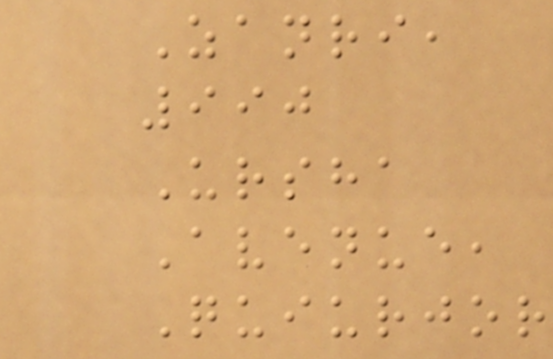Zanri,
990
Ursha
Avenue,
Quiurjor
